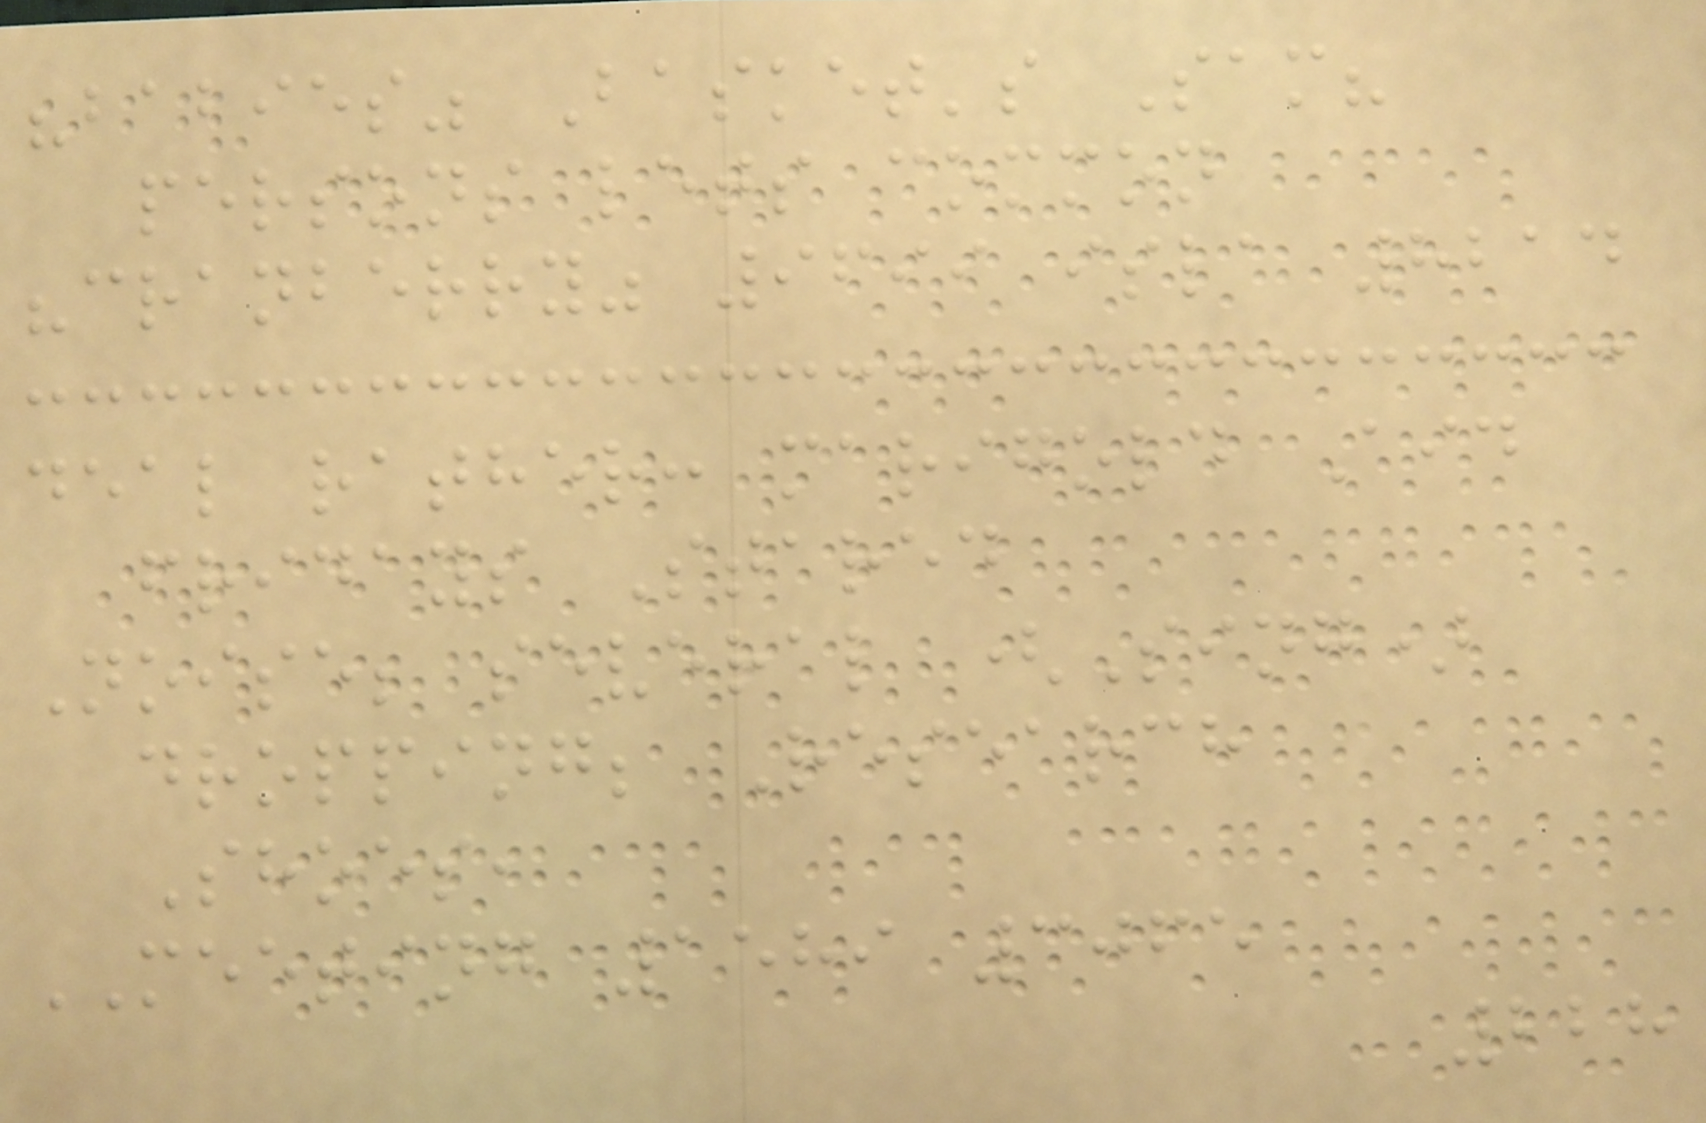"babies" Basket's Sam?
persons lets common
"cranberry" 9699 isla 8214
deal rather: marigold Aid
fridays Stared
Noise; several (Sing)
dropping; Research
Shoes,
MEETING 1589 3065
228
